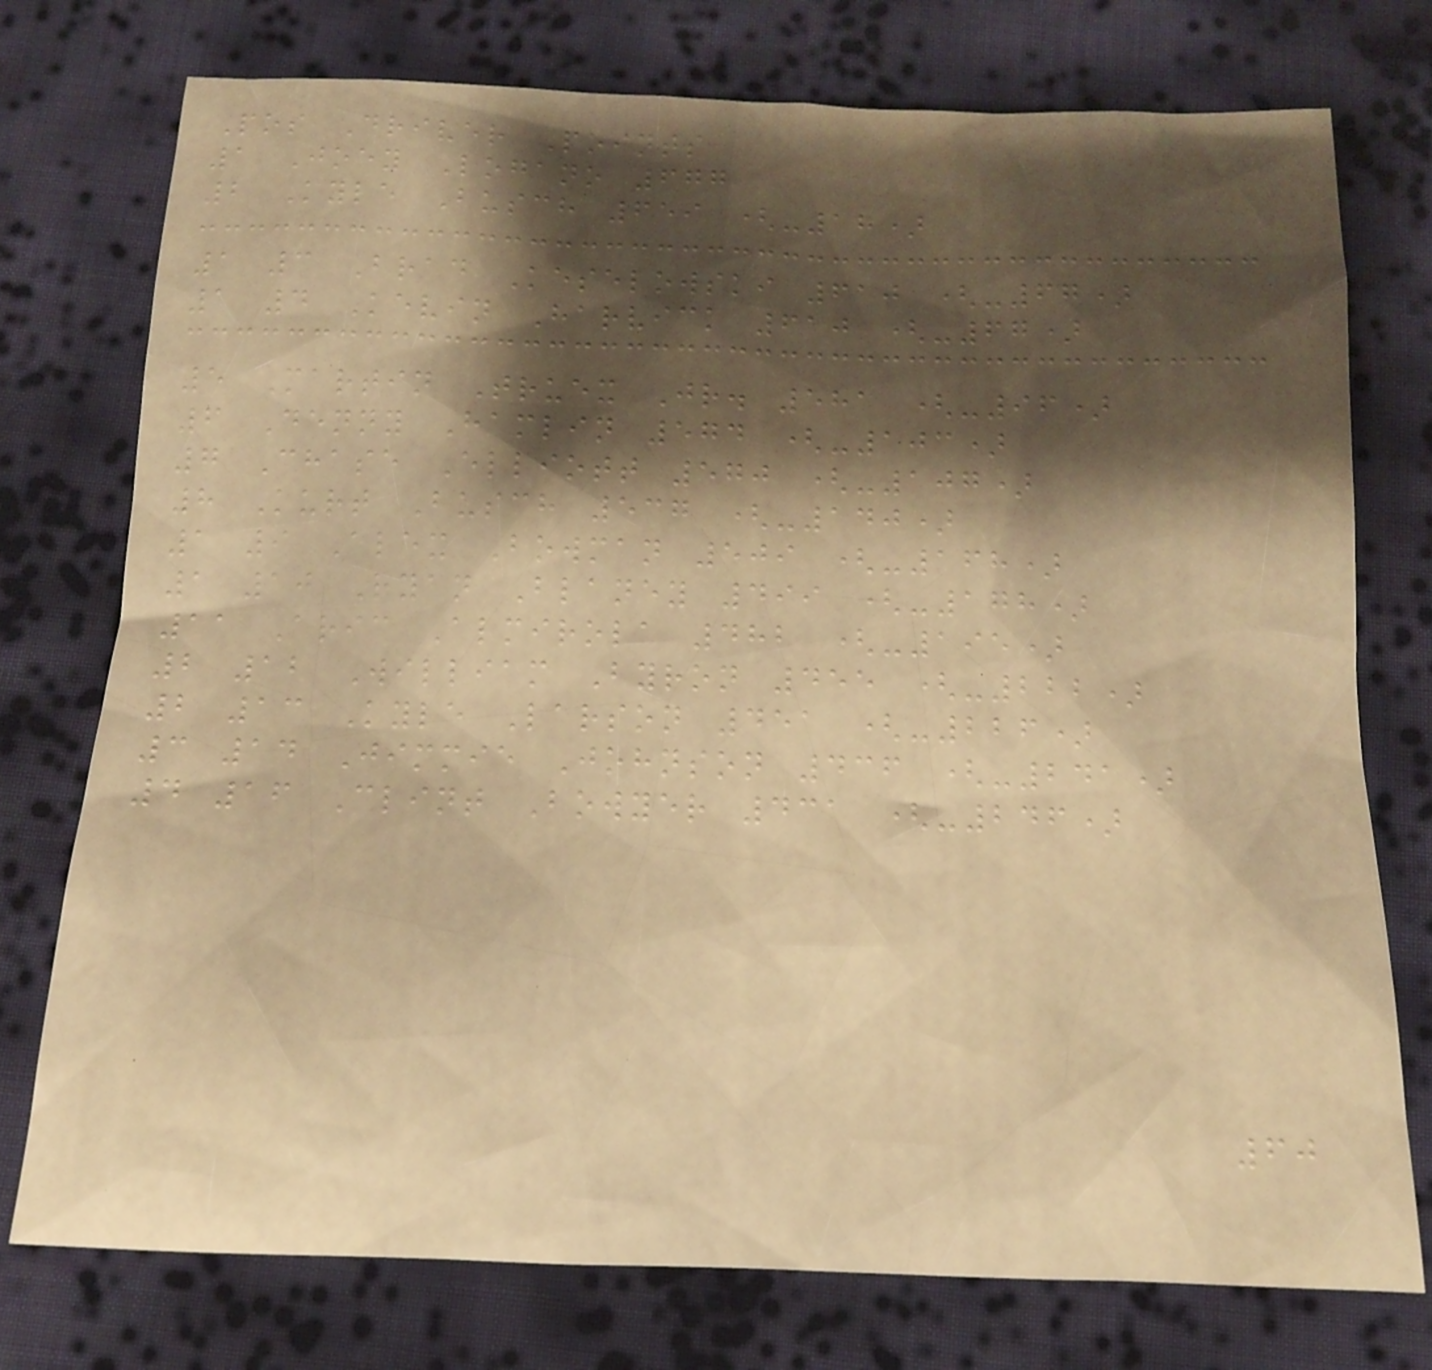Pos Driver Points
1 Joey Logano 677
2 Kyle Busch 659 (-18)
1 3 Brad Keselowski 610 (-67)
1 4 Kevin Harvick 610 (-67)
5 Martin Truex Jr. 581 (-96)
6 Denny Hamlin 574 (-103)
7 Chase Elliott 570 (-107)
8 Kurt Busch 537 (-140)
1 9 Alex Bowman 509 (-168)
1 10 Ryan Blaney 499 (-178)
11 Aric Almirola 482 (-195)
2 12 William Byron 455 (-222)
2 13 Kyle Larson 451 (-226)
3 14 Jimmie Johnson 436 (-241)
4 16 Clint Bowyer 431 (-246)
60
